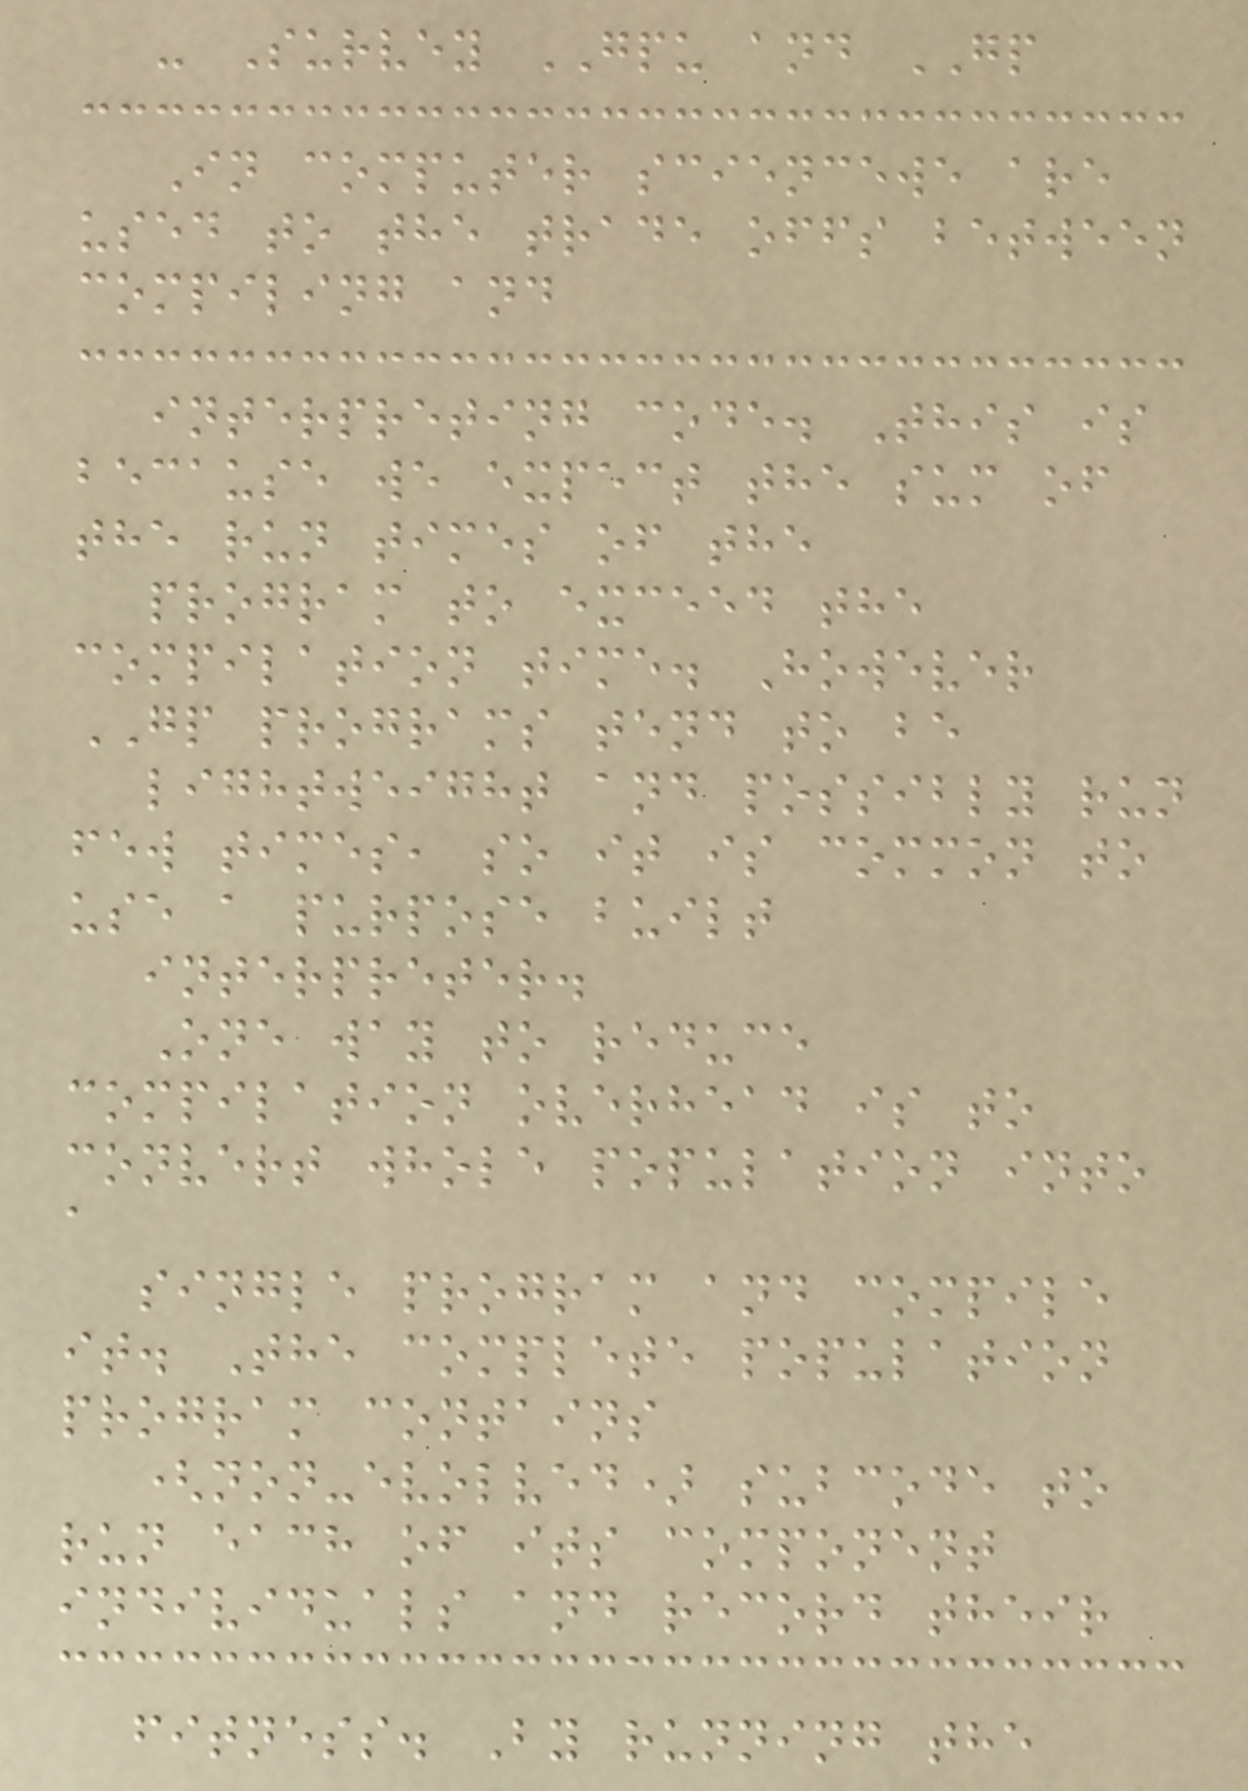- Survey GPU and GP
In computer sciencewe are
used to the trade offs between
compiling and
interpreting code. This is
because we expect the sum of
the run times of the
program to exceed the
compilation time. However
GP programs tend to be
lightweight and possibly run
few times, so it is common to
use a purpose built
interpreter.
One way to reduce
compilation overhead is to
convert whole population into
a
single program and compile
it. The complete population
program contains
(non-evolved) subcode to
run each of its component
individuals and record their
fitness. By running the
